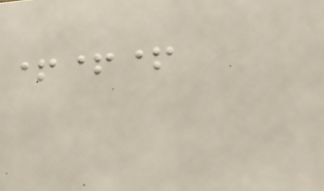+++
